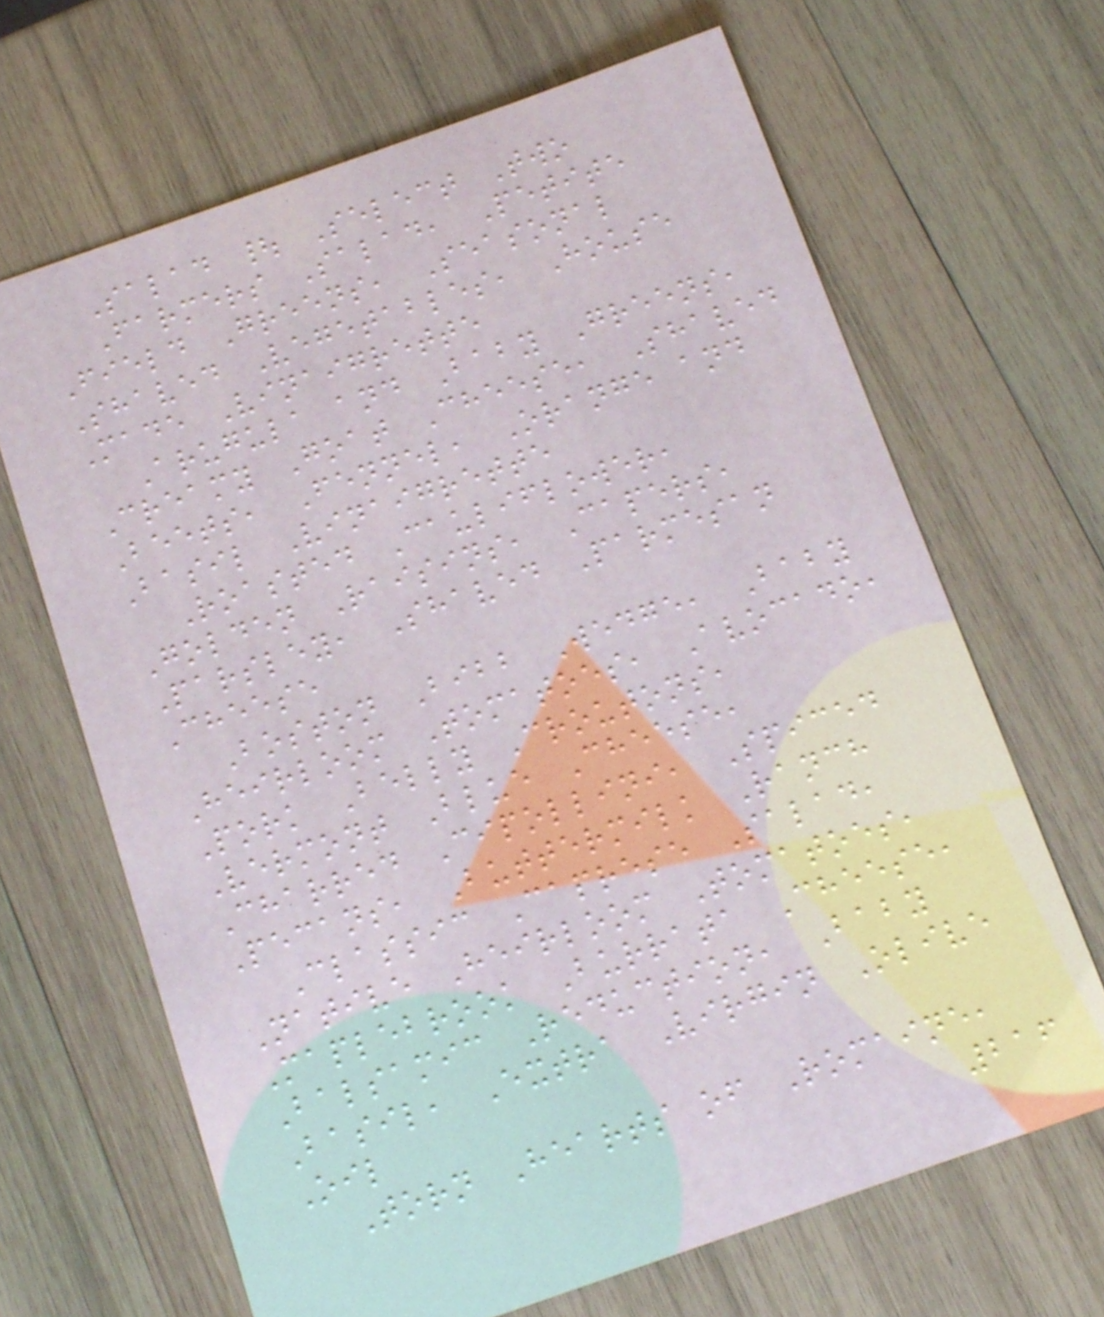Salad | Select Two
Farmers Salad, Petite
Field Greens, Seasonal
Shaved Vegetables, House
Made Vinaigrette
Arugula and Baby Greens,
Creamy Goat Cheese, Shaved
Beets, Fennel, Orange and
Basil Vinaigrette
Roasted Cauliflower,
Golden Raisins, Capers,
Parsley, Shaved Parmesan
Cheese
Boston Bibb Wedge, Baby
Heirloom Tomatoes, Avocado,
Pork Belly Croutons,
Vermont Blue Cheese,
Charred Cipollini, Spiced
Pecans, Buttermilk Ranch
Classic Caprese Salad,
Native Heirloom Tomatoes,
Maplebrook Burrata Cheese,
Balsamic Reduction, Baby
Basil, Extra Virgin Olive
Oil
Torn Hearts of Romaine,
216
